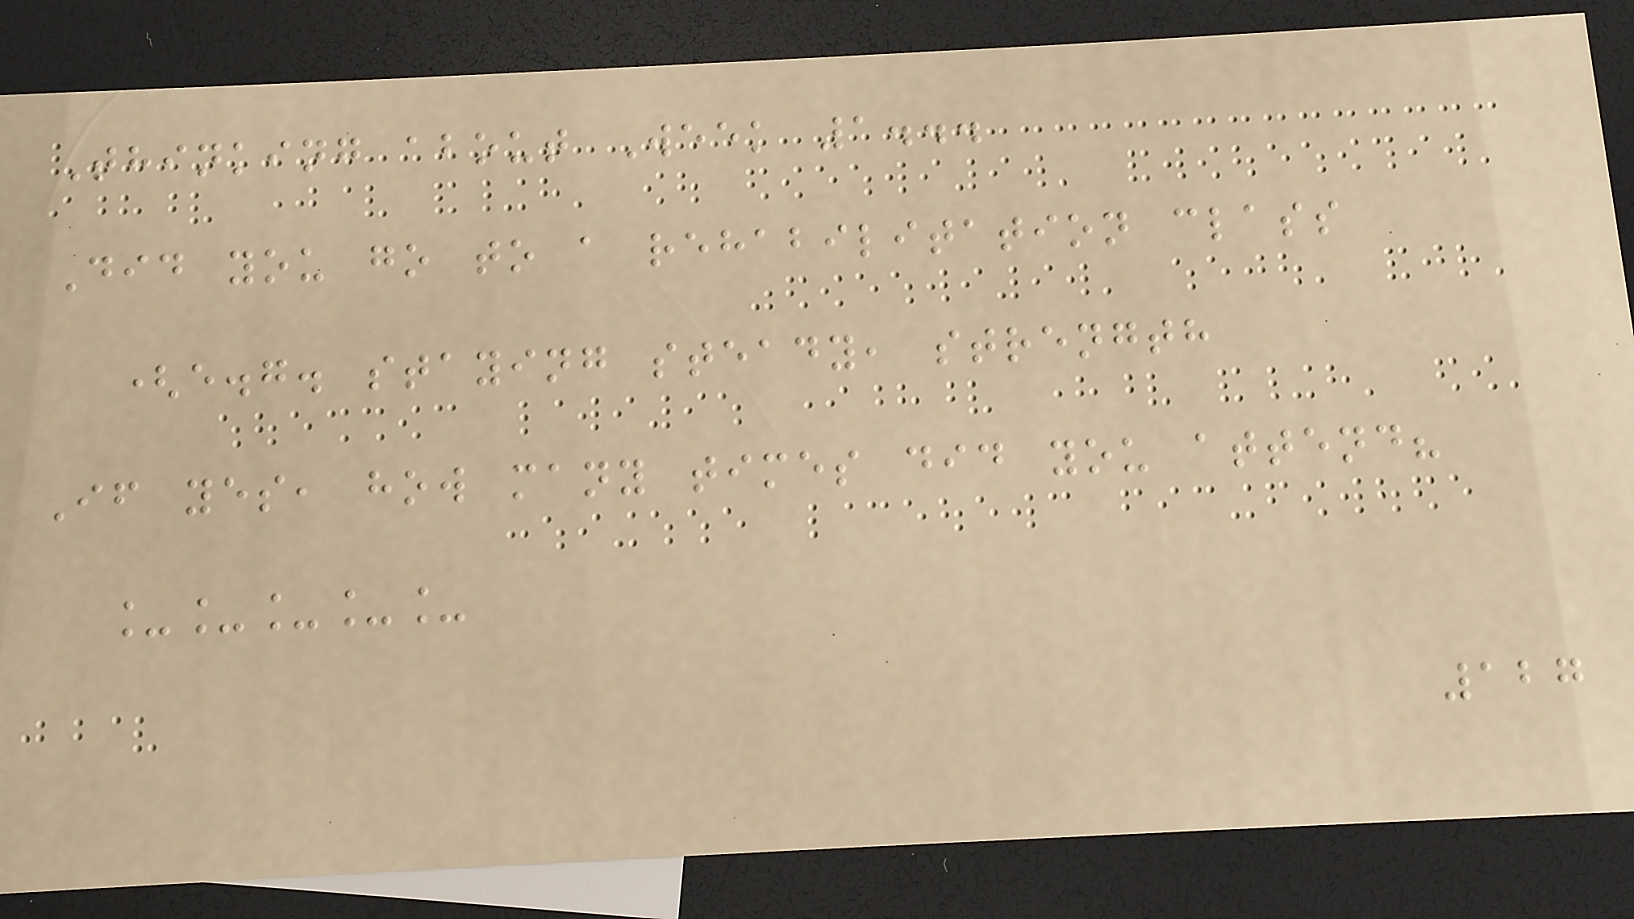Thinking about Week 1...
Did you go to a rehabilitation class
(e.g. staying steady, strength
If yes, how many times did you attend?
_____
127
